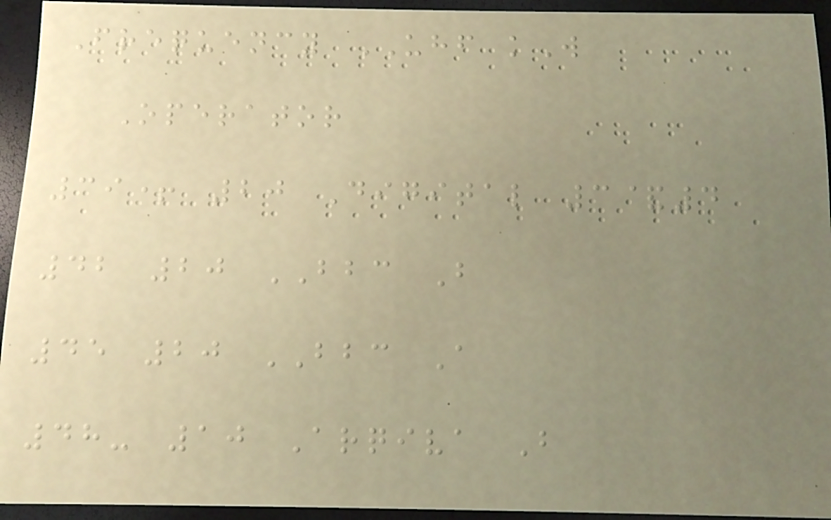Frequency UHF kW
Operator
39+ 20 Digital 3&4
42 20 BBC B
45 20 BBC A
48- 10 Arqiva B
